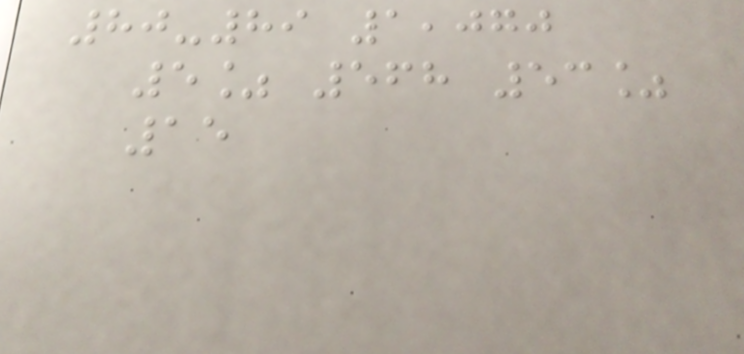80-89 1,070
5% 568 53%
15
